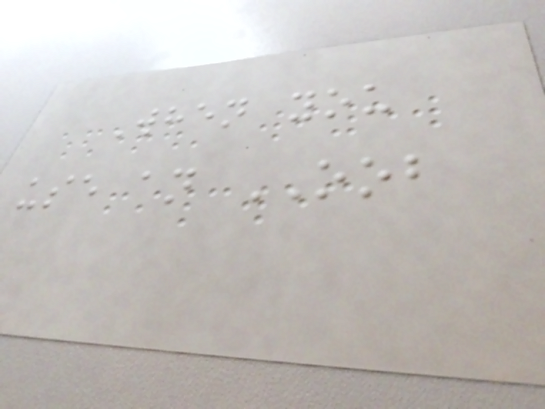When you
use an OOB
